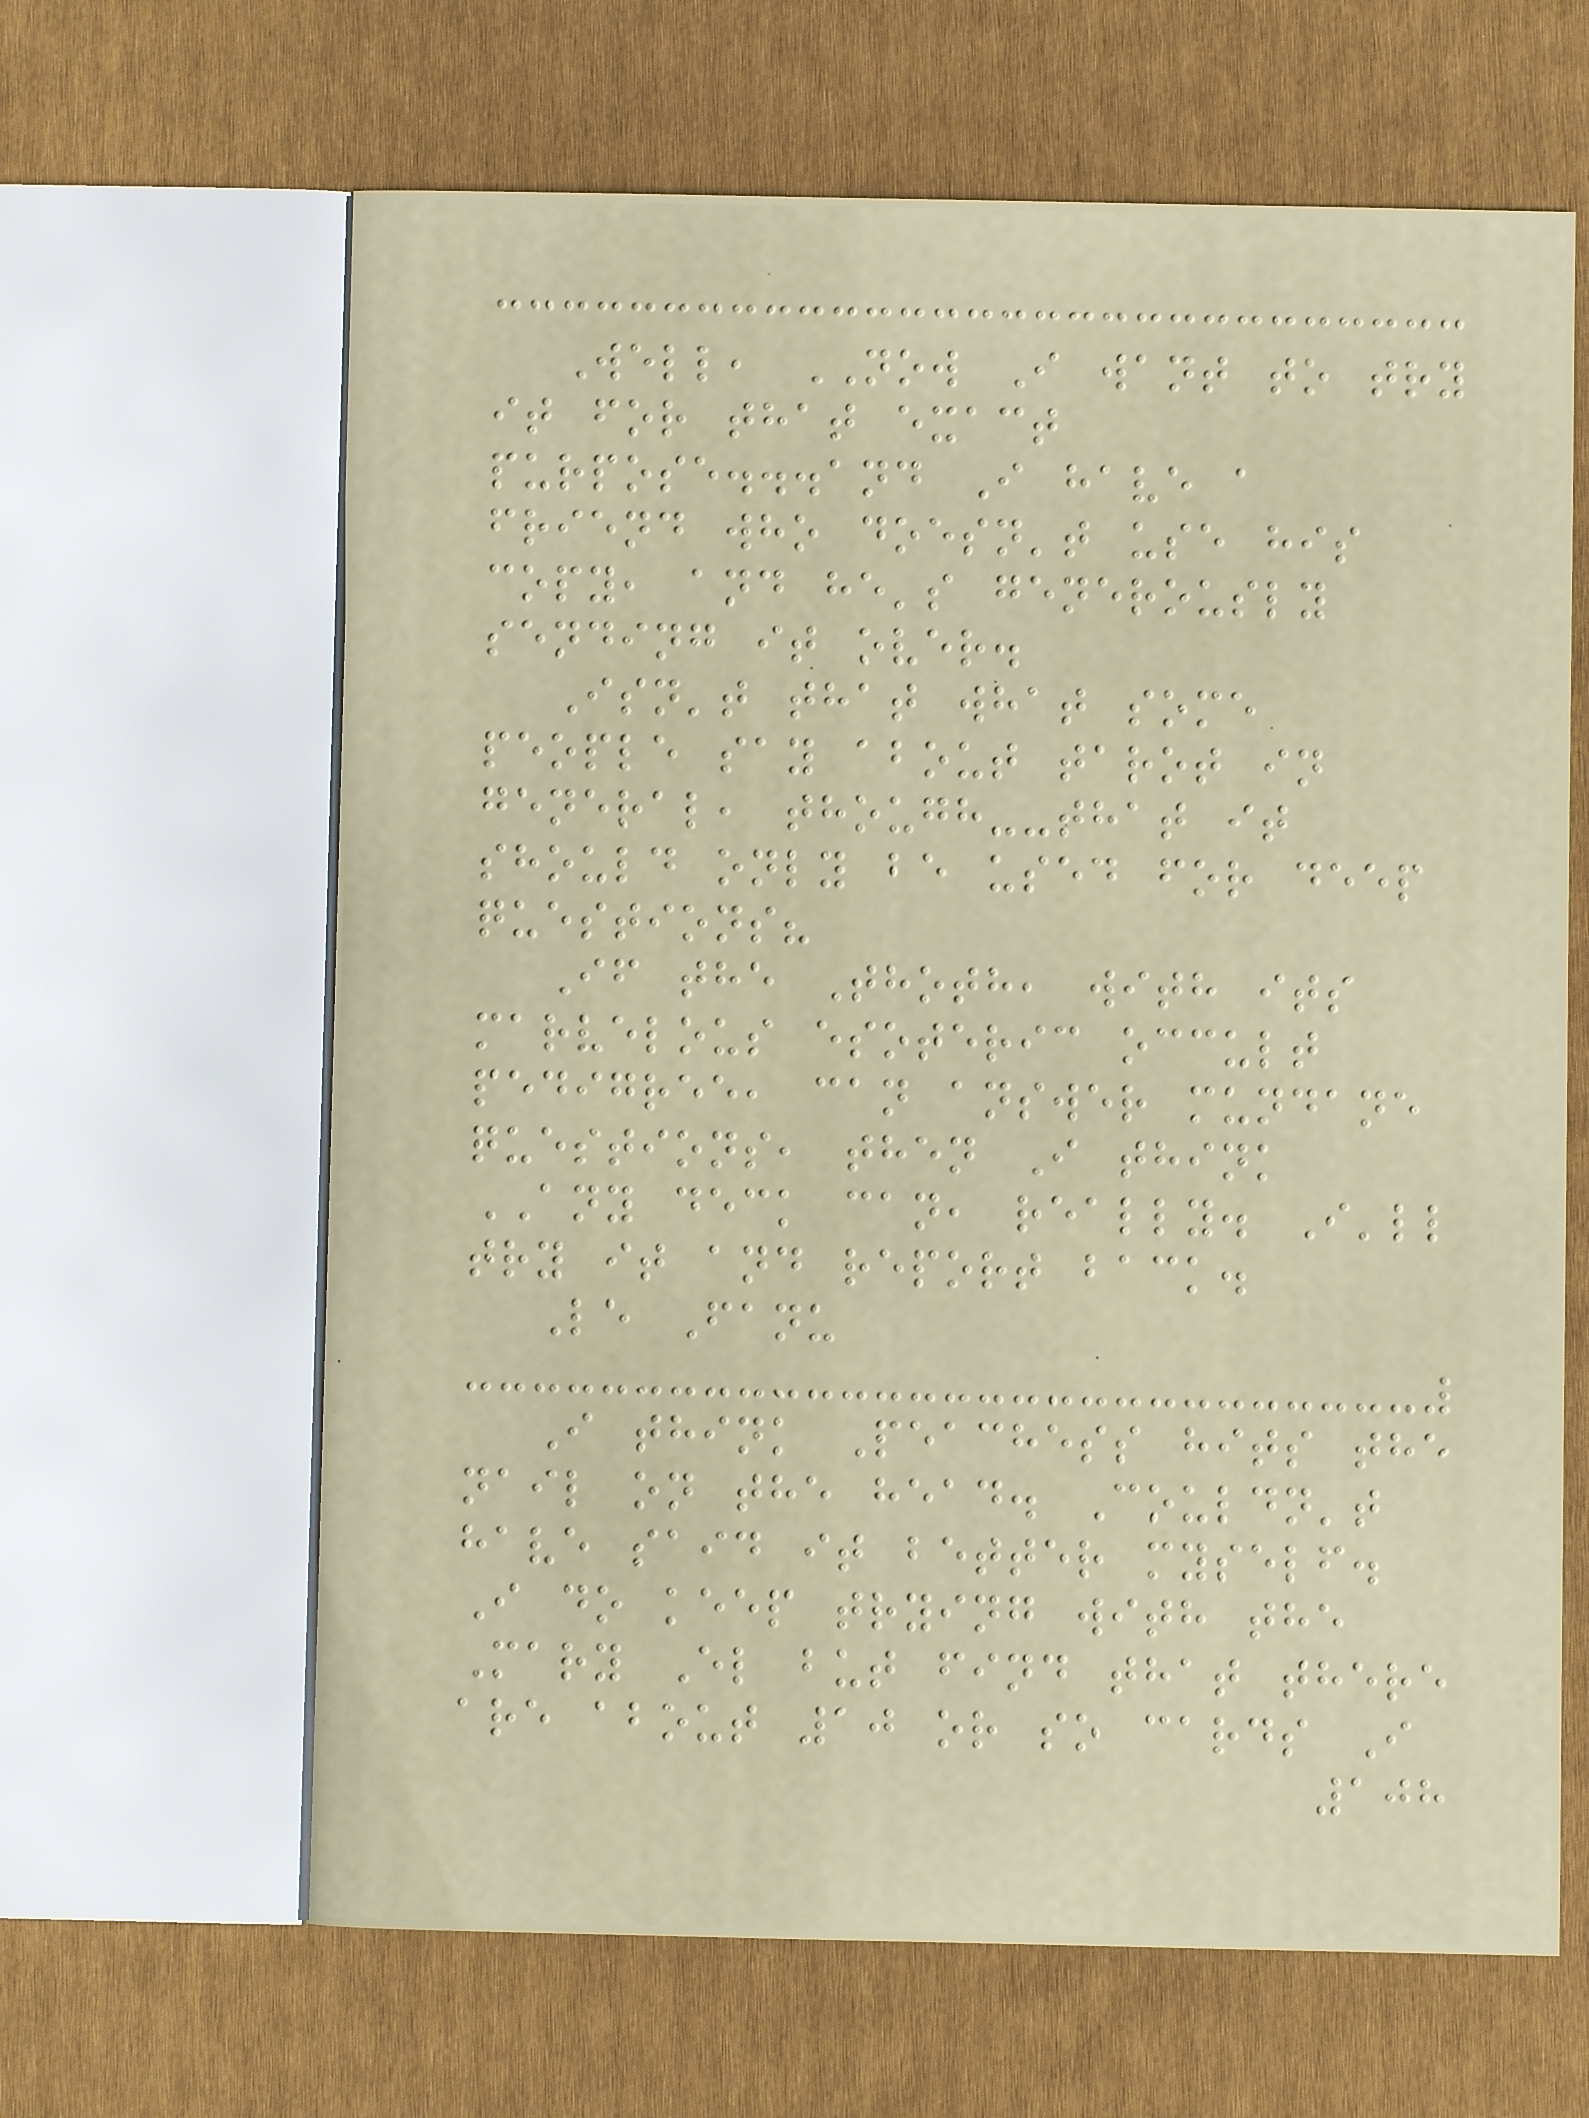Well, NOW I want to try
it for that exact
purpose...and I have a
friend who doesn't use his
copy, and he's generously
sending it over.
Isn't that what some
people say about tarot in
general, though--that it
should only be used for deep
questions?
If the Thoth, with its
marvelous esoteric occult
pedigree, can answer mundane
questions, then I think
ANY deck can, really. I'll
try it and report back.
Le Fanu
I think Peachess hits the
nail on the head. Couldn't
have said it better myself.
I do keep trying with the
Mary El but find that there
are about 10 or so cards I
108
